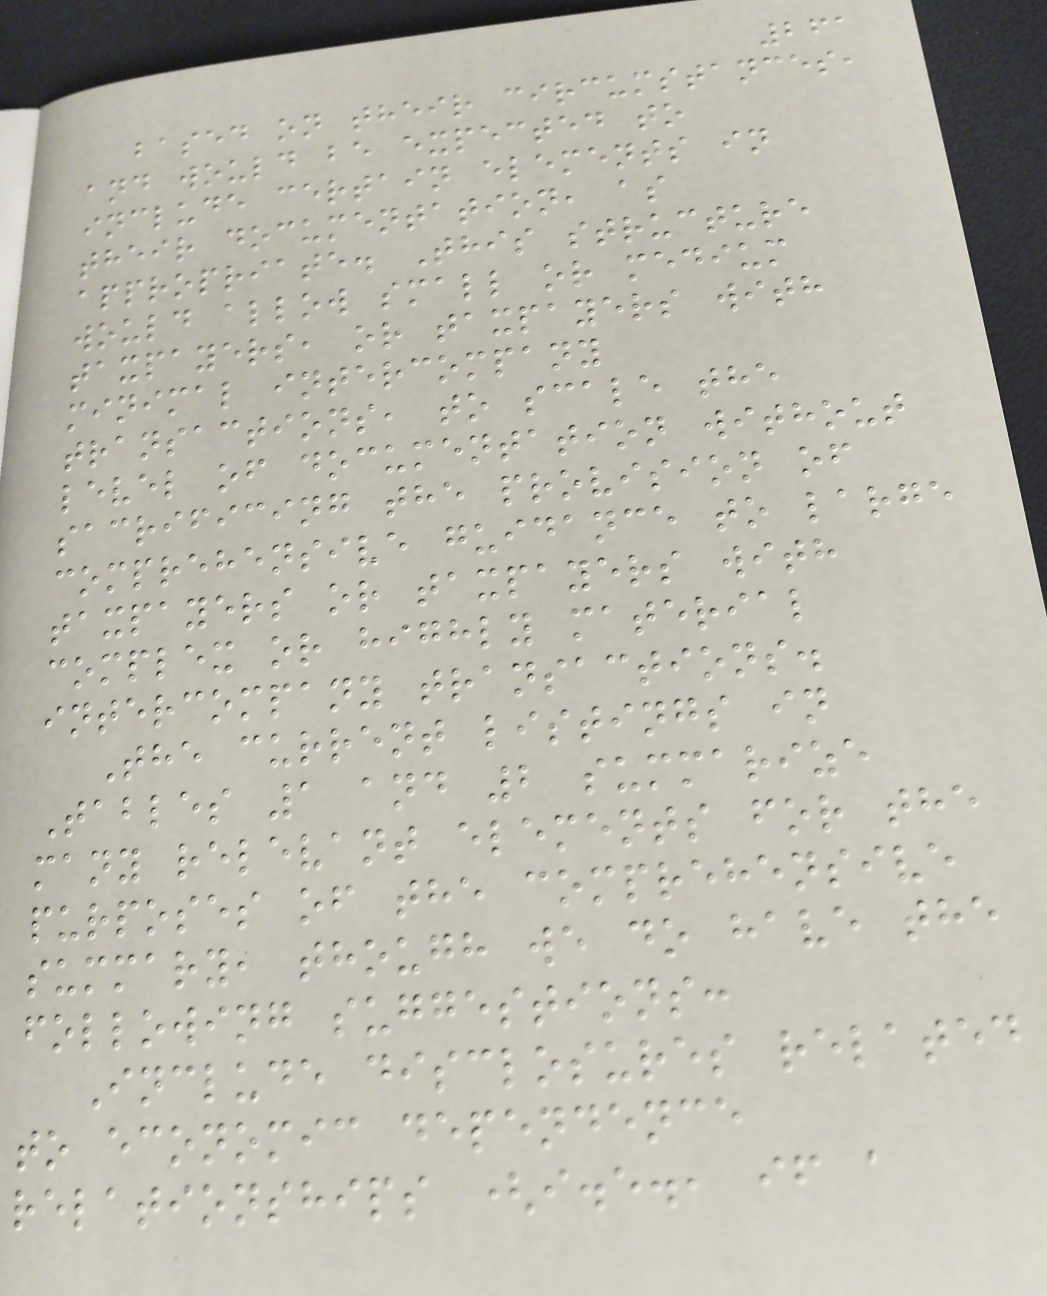261
based on their circumstances,
and would be expected to
include certain elements in
their documentation, as
appropriate. This structure
would allow small or medium
taxpayers, or taxpayers with
minimal intercompany
transactions, to scale the
level of documentation without
sacrificing the provision of
comprehensive guidance to large
taxpayers or taxpayers with
complex or highly material
intercompany transactions.
The current listings in
Tables 1 and 2 summarize
many relevant elements for the
purposes of the comprehensive
summary, though we do have the
following suggestions:
Include disclosures related
to economic dependence
relationships (i.e., if a
